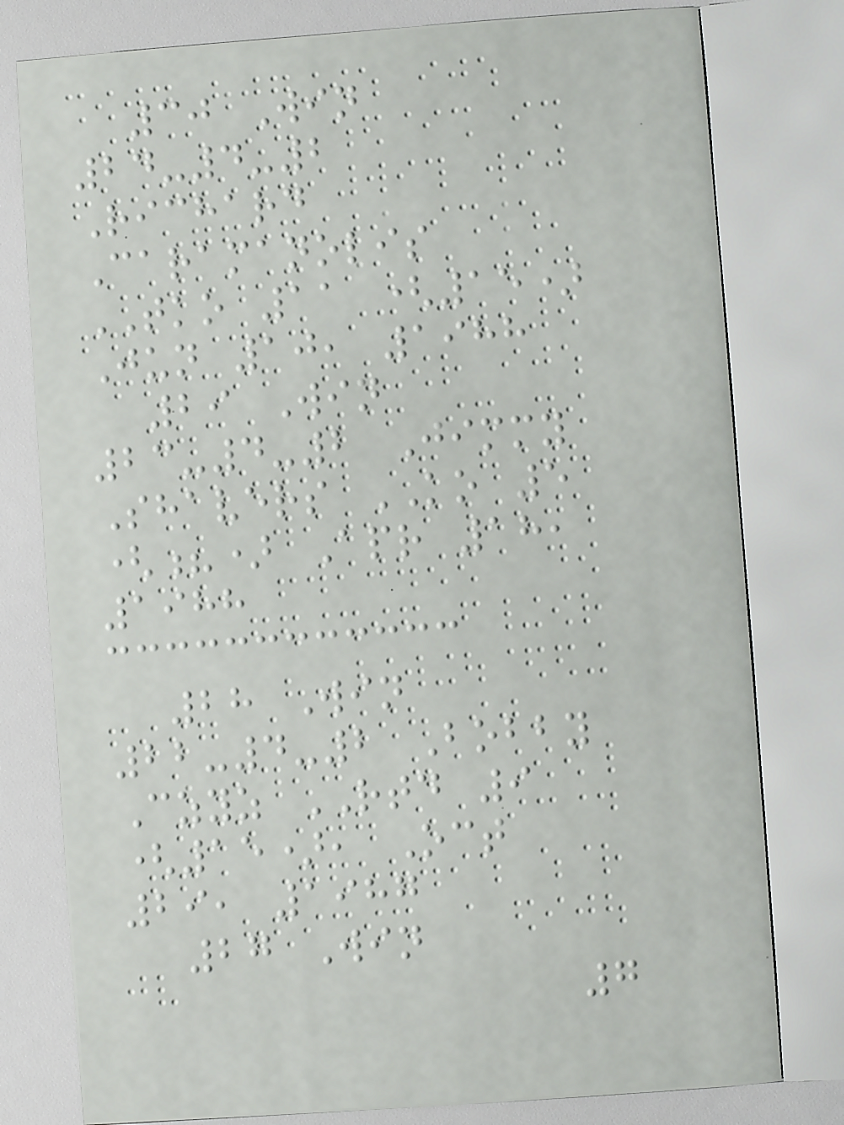30 Win
24-4-2
Richard
Caramanolis
TKO 11 (15)
Jun 10, 1988
29 Win
23-4-2 Jimmy
Shavers KO 5
(?) Apr 18,
1988
28 Win
22-4-2 Bobby
Czyz RTD 9
(15), Oct
29, 1987
27 Win
7
